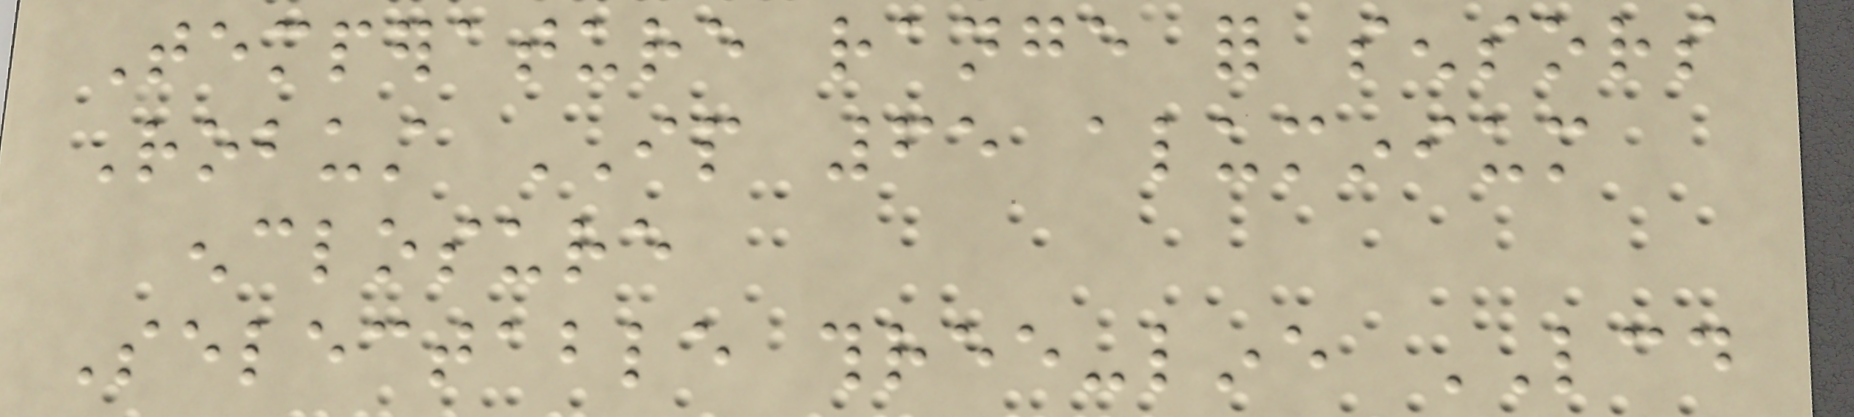Temperature range for sensors
Robust IP 65 aluminium
enclosure
Selectable three-line LCD
